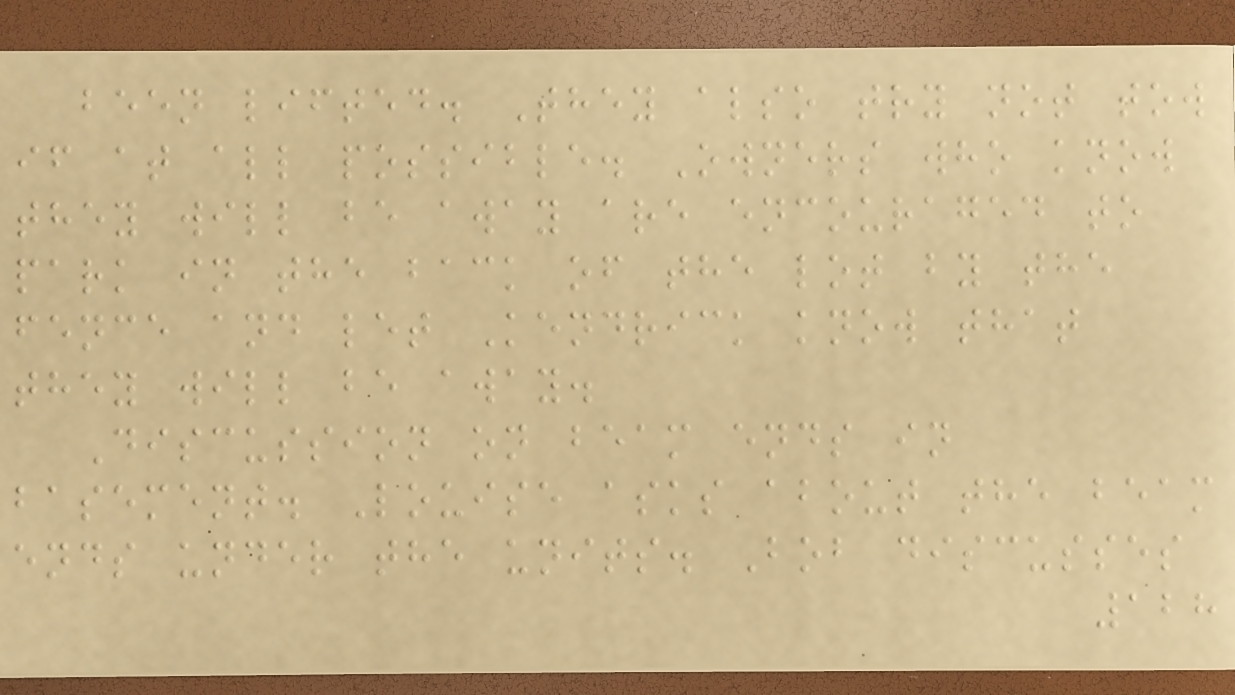been lifted. They also try not tow
if at all possible. Owners who know
they will be away are encouraged to
park in the back of the lot by the
fence and let Kendrick know that
they will be away.
Discussion on beam ends in
basement. Louise asks about the beam
ends under the units. Bob discusses
128
